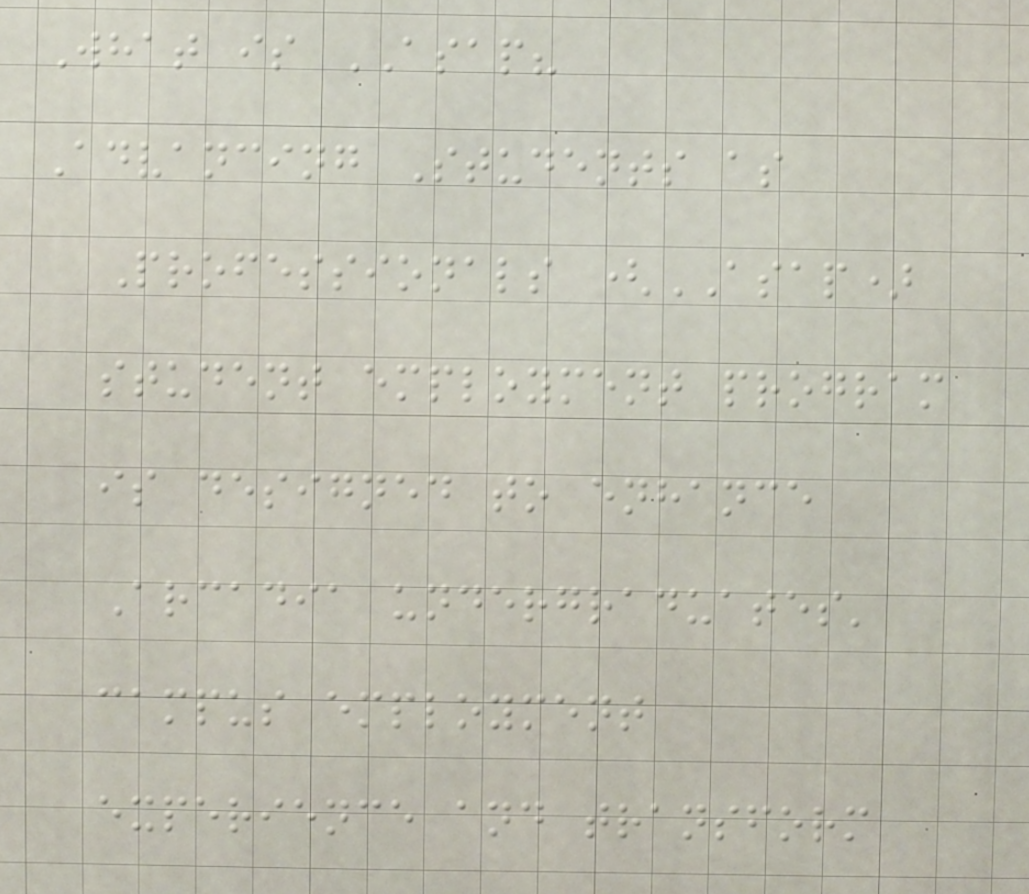What is ASAP?
Advancing Students as
Professionals (ASAP)
student employment program
is designed to enhance
Arcadia undergraduates'
campus employment
experience and transform
